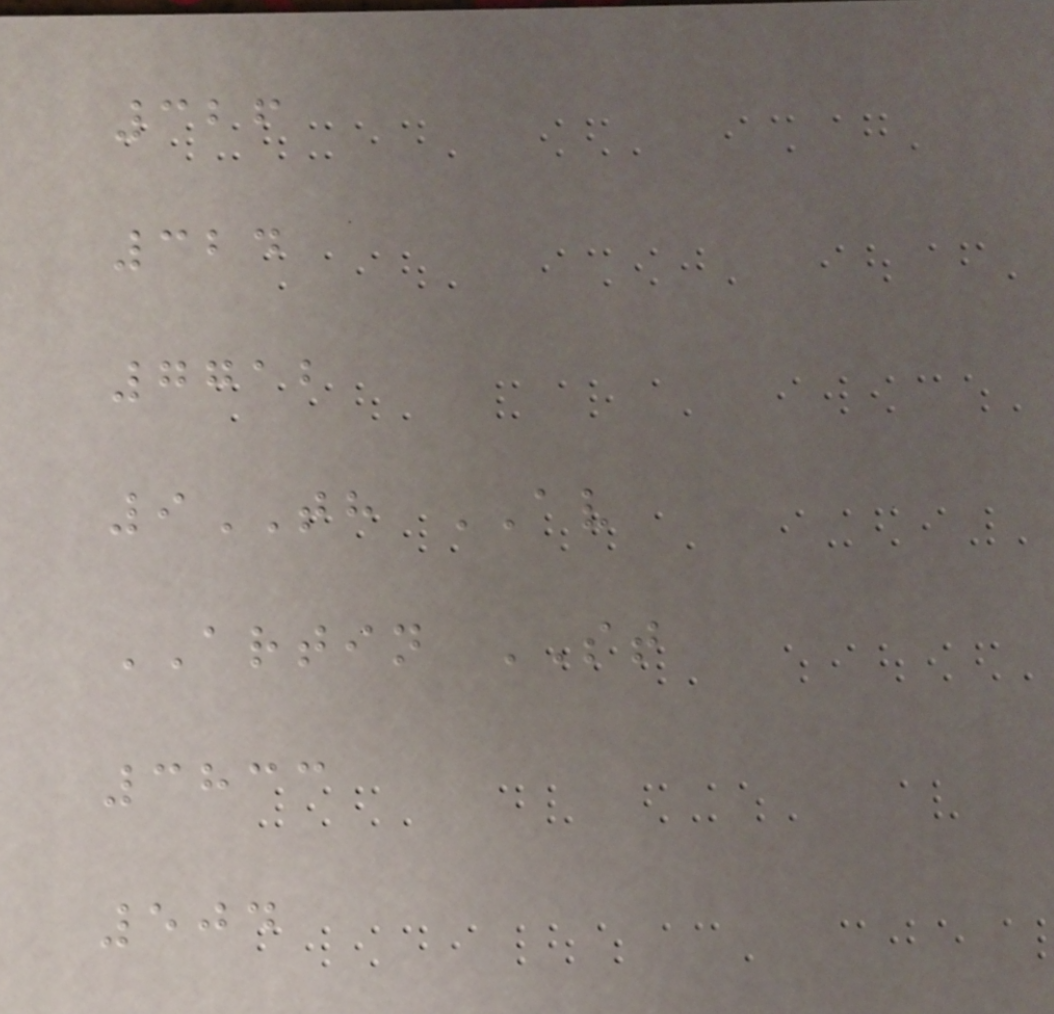326
324
7712
9TH AV
ARTIN ST
3833
504
